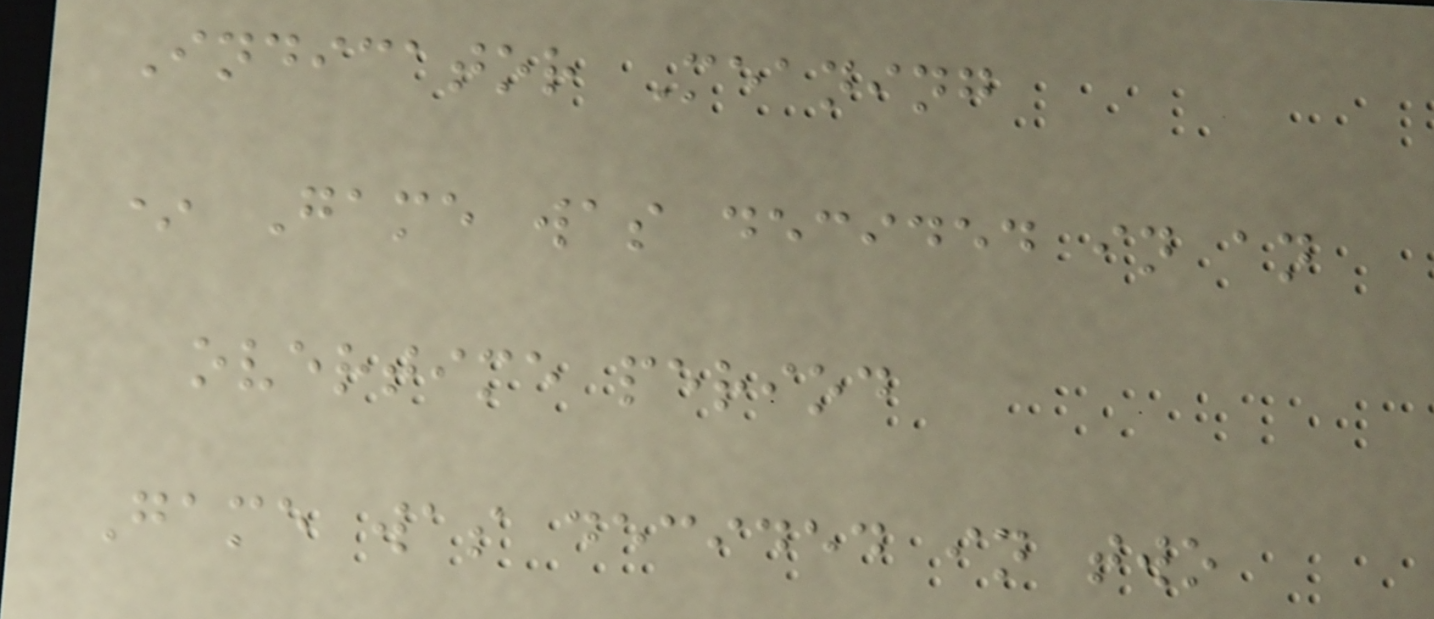Indicator Meaning
* Game was decided in an
overtime period
Game was decided in two
